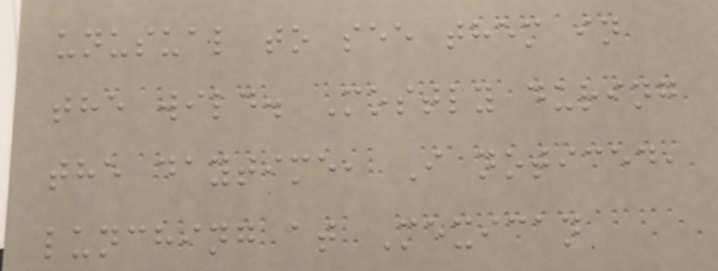unusual to see them in
the wild. Mostly during
the daytime, I noticed,
lunching at Mexican
